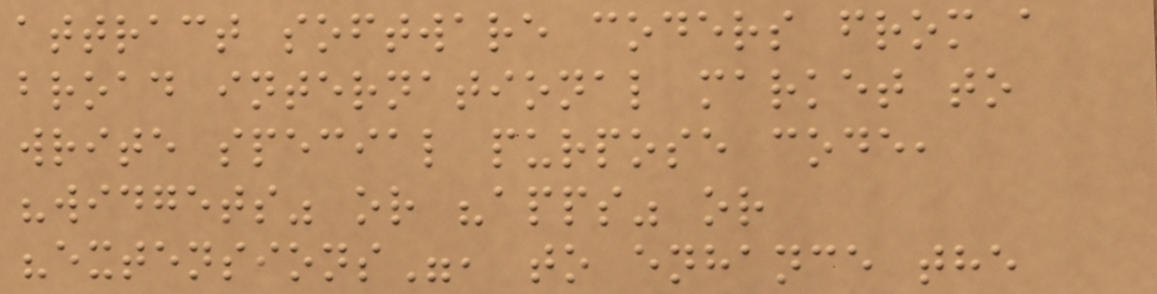attract software coders from a
broad international market to
write special purpose code,
"widgets" or "apps" or
"extensions", to enhance the
